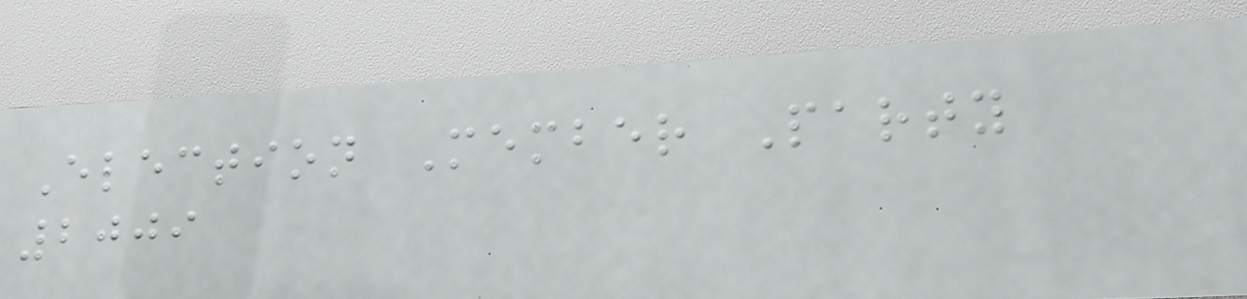Election Member Party
2009
